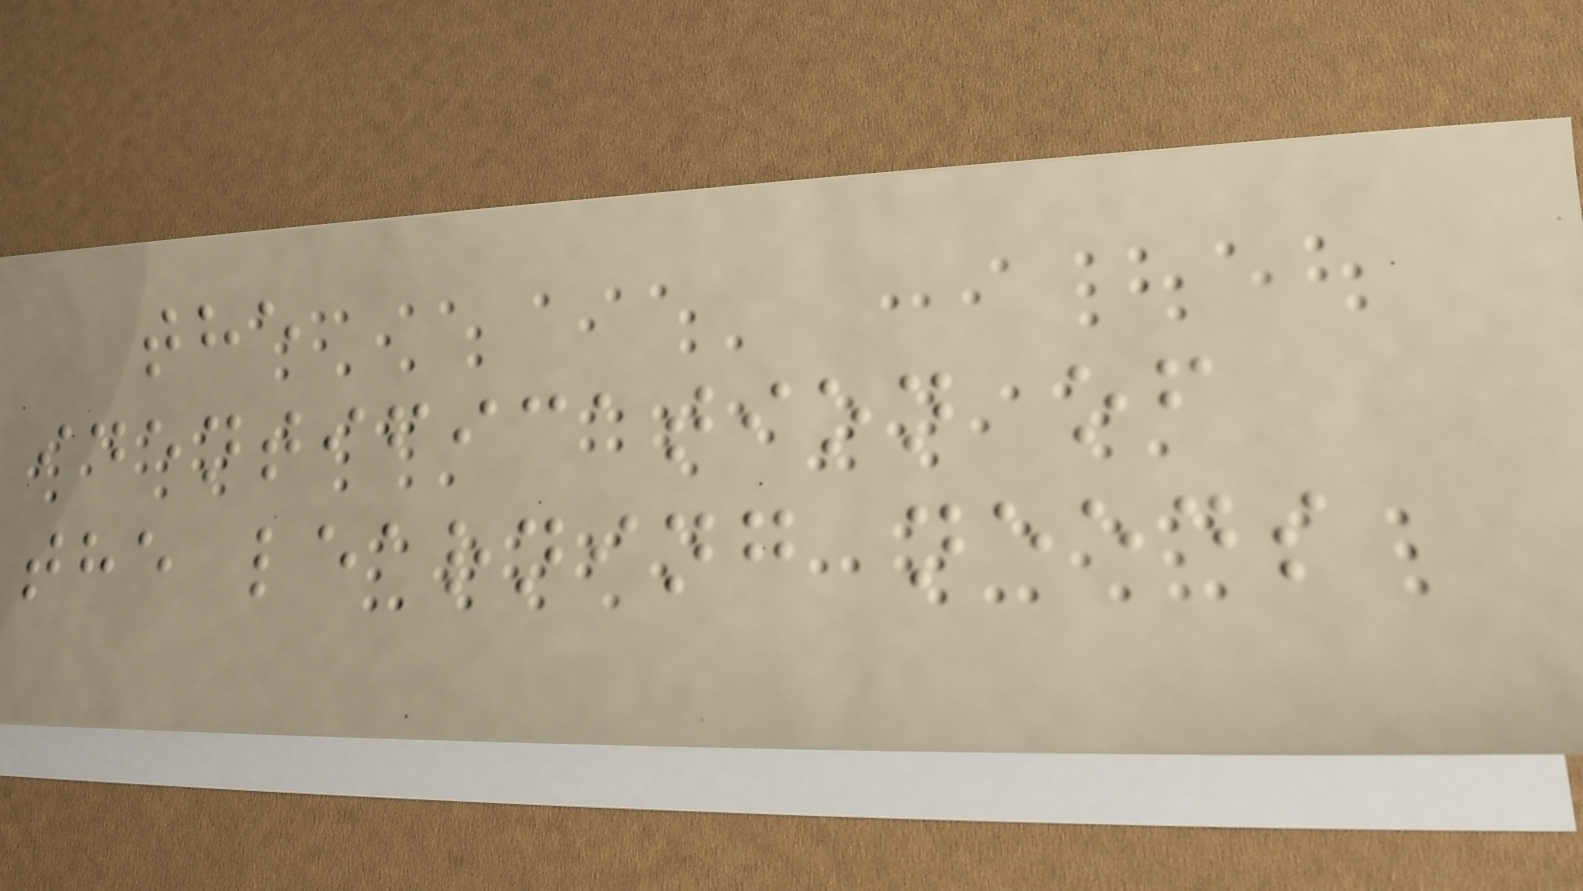the
identification of
the learning needs
